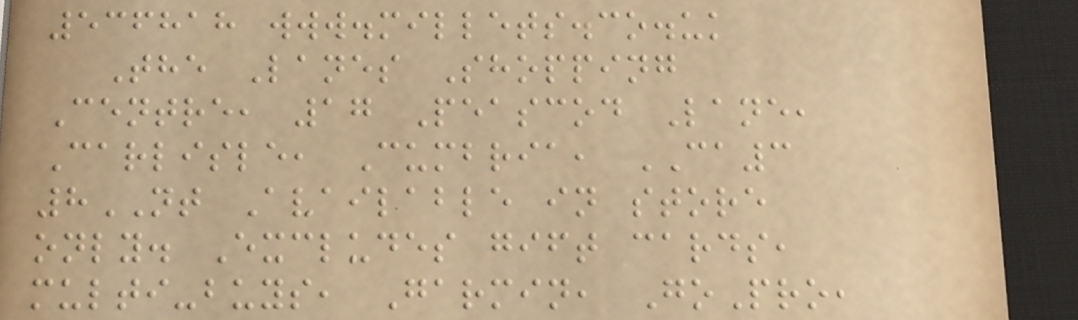536818 www.millets.co.uk
The Lanes Shopping
Centre, 17 Peascod Lane,
Carlisle, Cumbria, CA3
8NT Available in store
only. Excludes gift cards,
multi-buys, Garmin, GoPro,
